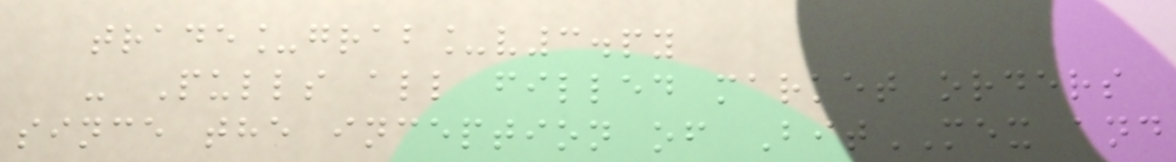trade_grab_v3.py
- Pulls all filled market orders
since the inception of BitMEX and
